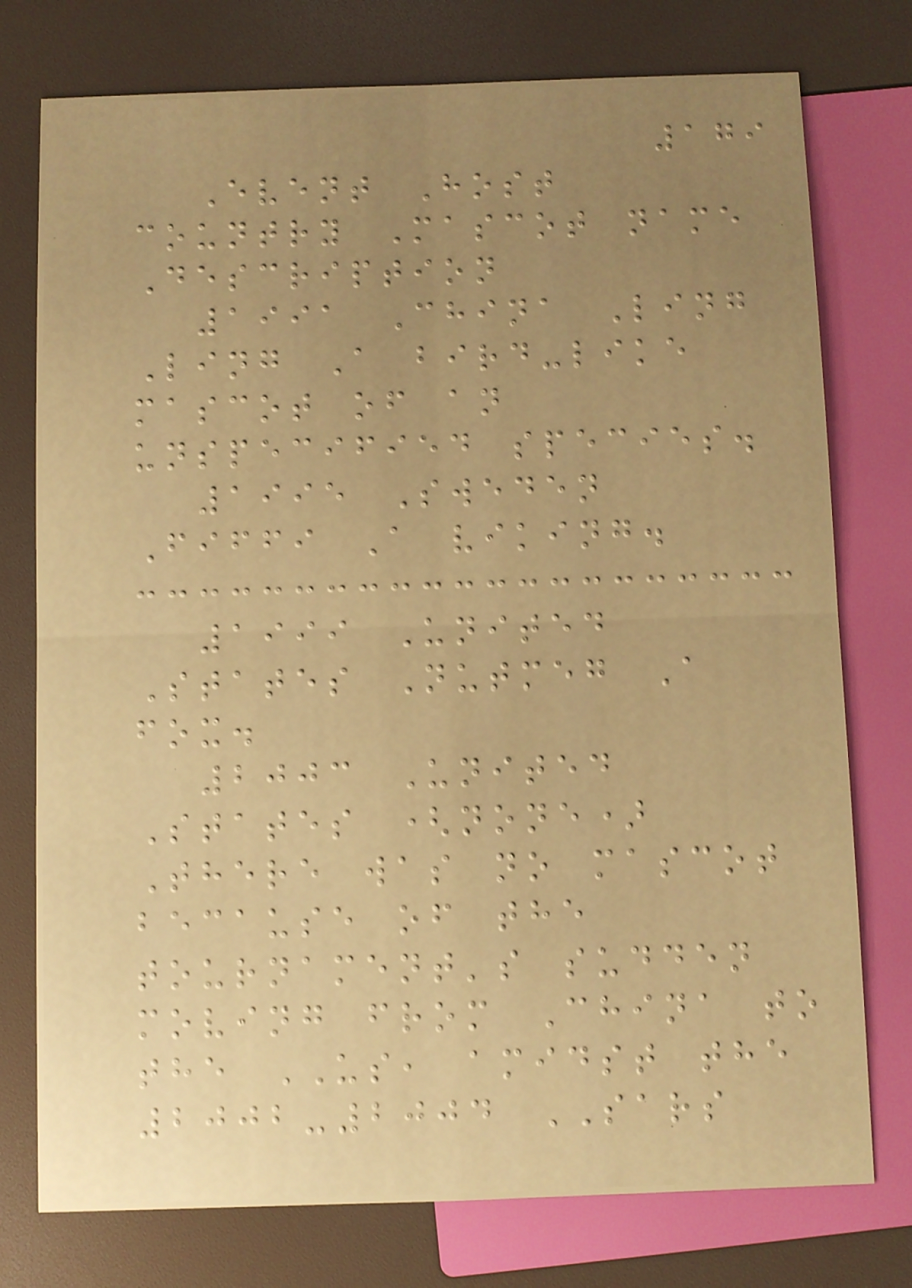179
Event Host
country Mascot name
Description
1991 China Ling
Ling A bird-like
mascot of an
unspecified species.
1995 Sweden
Fiffi A viking.
1999 United
States Nutmeg A
fox.
2003 United
States (none)
There was no mascot
because of the
tournament's sudden
moving from China to
the US, amidst the
2002-2004 SARS
